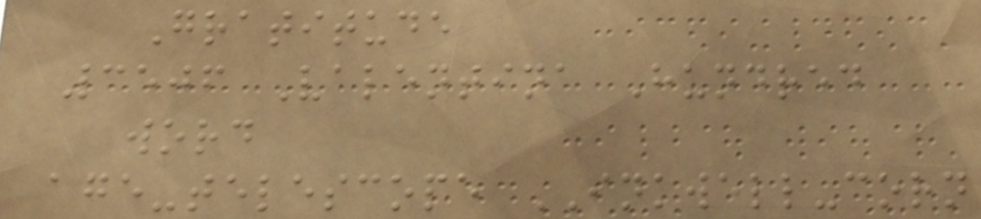Gratitude
3506 Valentina Hundred
word
age-telescope INKWELL-corn
